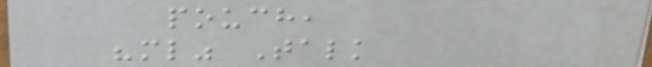pouch,
"ml" Talk
